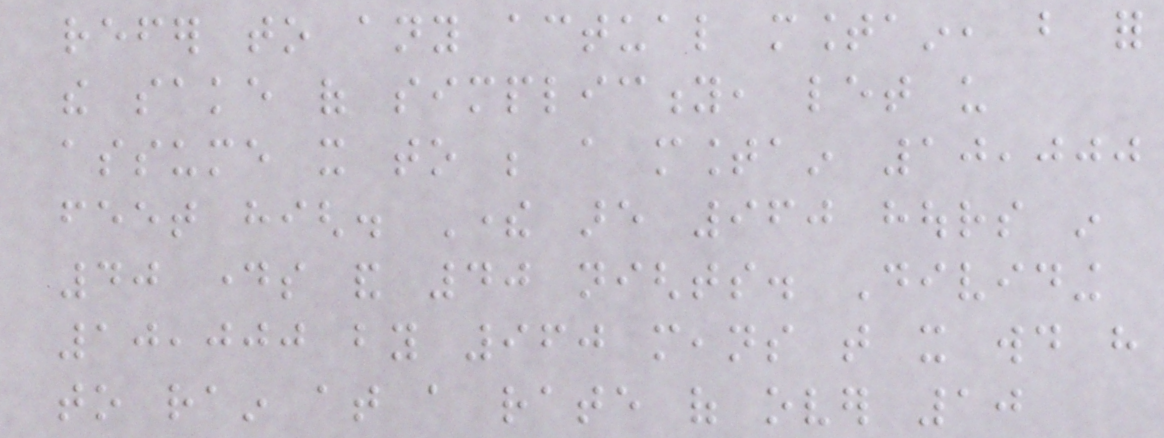refer to any actual mountain, but for
the sake of simplicity, let us
assume it to be a mountain 10,000
feet high. There are 960 hours in
40 days and 40 nights. Dividing
10,000 by 960 means that it would have
to rain at a rate of over 10
